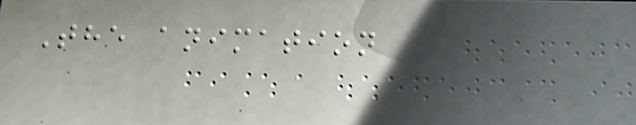The animation
